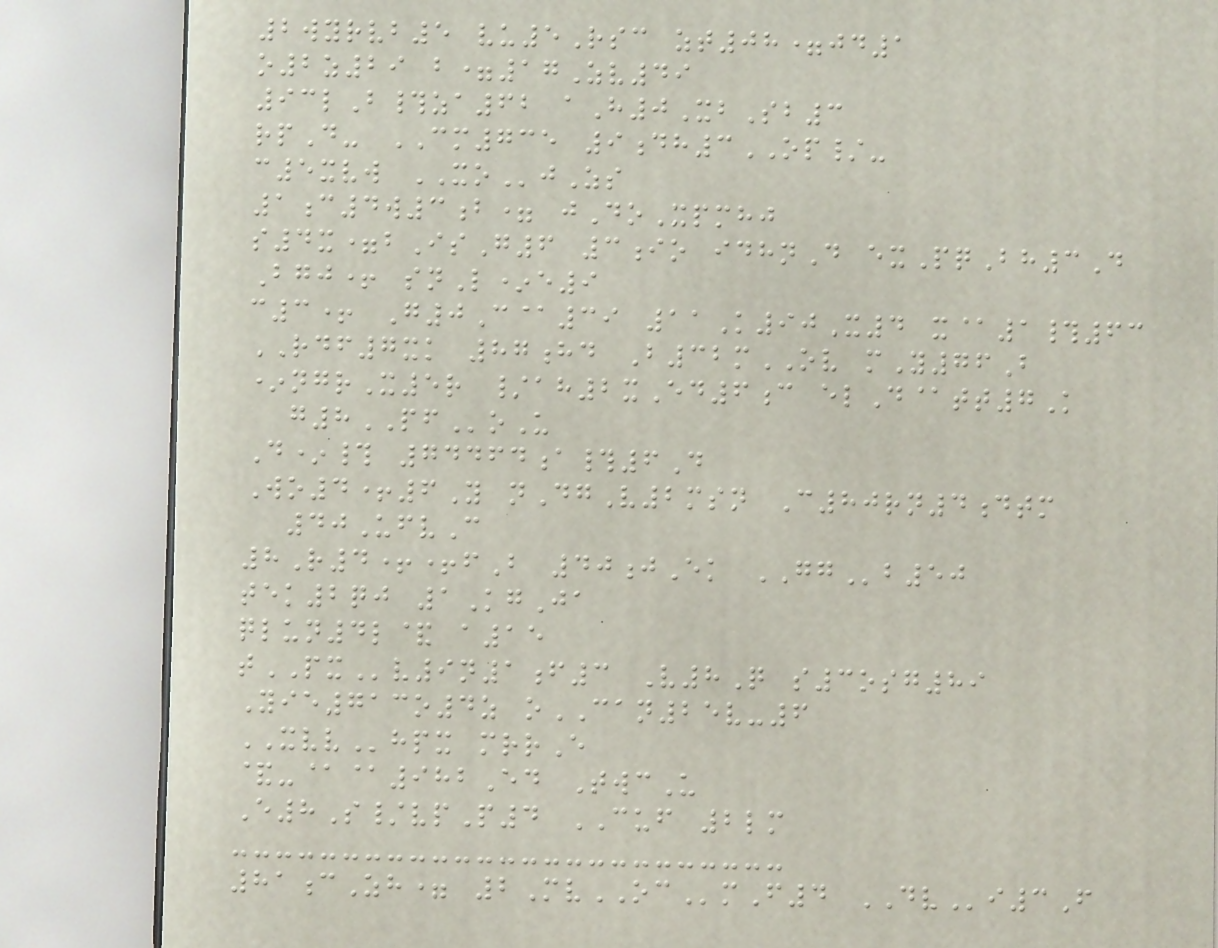2wyrvb5 vu5Rsc zt08=jd1
o2z29 b=17Zv49
93lB#za62 aH0XbSb3
rpD- CM735 9dh3OP/-
c5xvw XOjZs
1c4w3b= jDoXpmhj
s4x=bIsG6 3io idhnD exPqBh3D
Bgj+ snL*e9
c3+ G0C@39 11K90X4 x@1#63
RDF7xk 87hd B32mOV mY76B
*ngrX5r /ah2xEd6c elD@tt7K
g8PFoU
D*# 74464a#6D
Wo4+6Y nDgV2msn C80rn4dtm
40UfvC
8R4++fB 40jEk GGb50
tek2qj 1KgJa
qlun4l& a15
tPXv9n1f3 V8Q s3osg89
Yie713o4z oCAN25v-6
XVVhpx mrrE
&-@@982Ed TwcU
E8S/vpP4 CUF 2lm
81cZh= 2MvOCmF4 DVi3F
